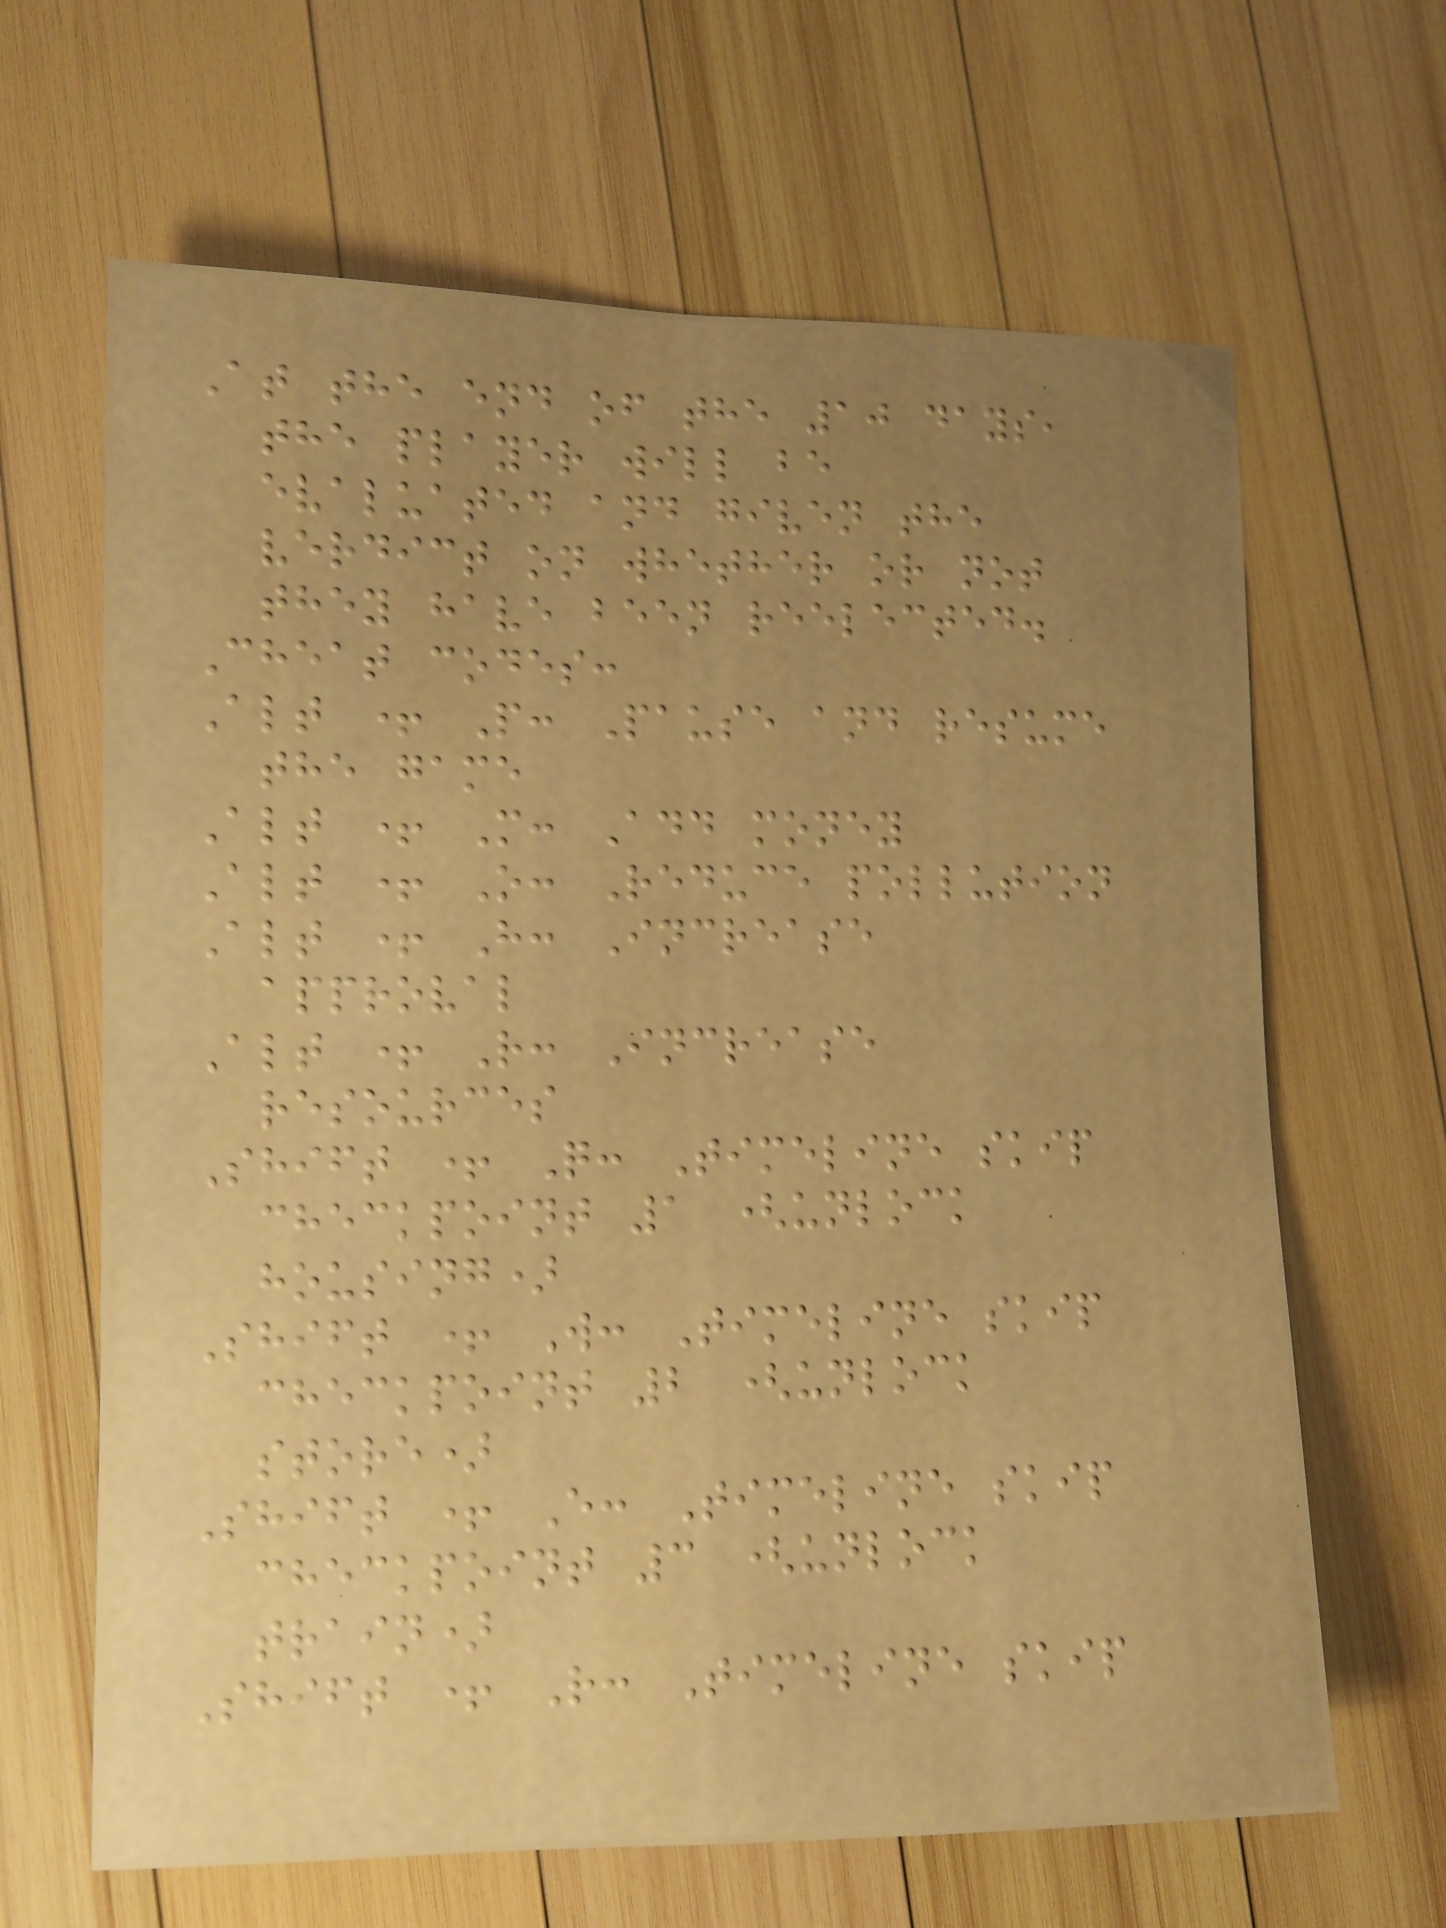At the end of the 10 days,
the player will be
evaluated and given the
verdict on whether or not
they have been reelected.
Cheat codes:
Alt + P: Pause and resume
the game
Alt + M: Add money
Alt + O: Reduce pollution
Alt + H: Increase
approval
Alt + R: Increase
resources
Shift + Q: Timeline skip
checkpoint 1 (unlock
housing)
Shift + W: Timeline skip
checkpoint 2 (unlock
store)
Shift + E: Timeline skip
checkpoint 3 (unlock
train)
Shift + R: Timeline skip
